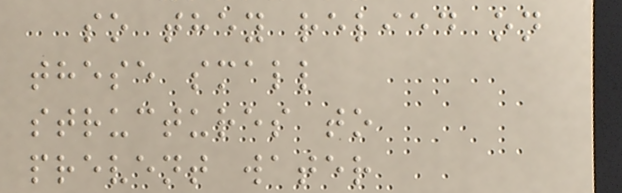so they relied on
these small
structures to
prevent water
